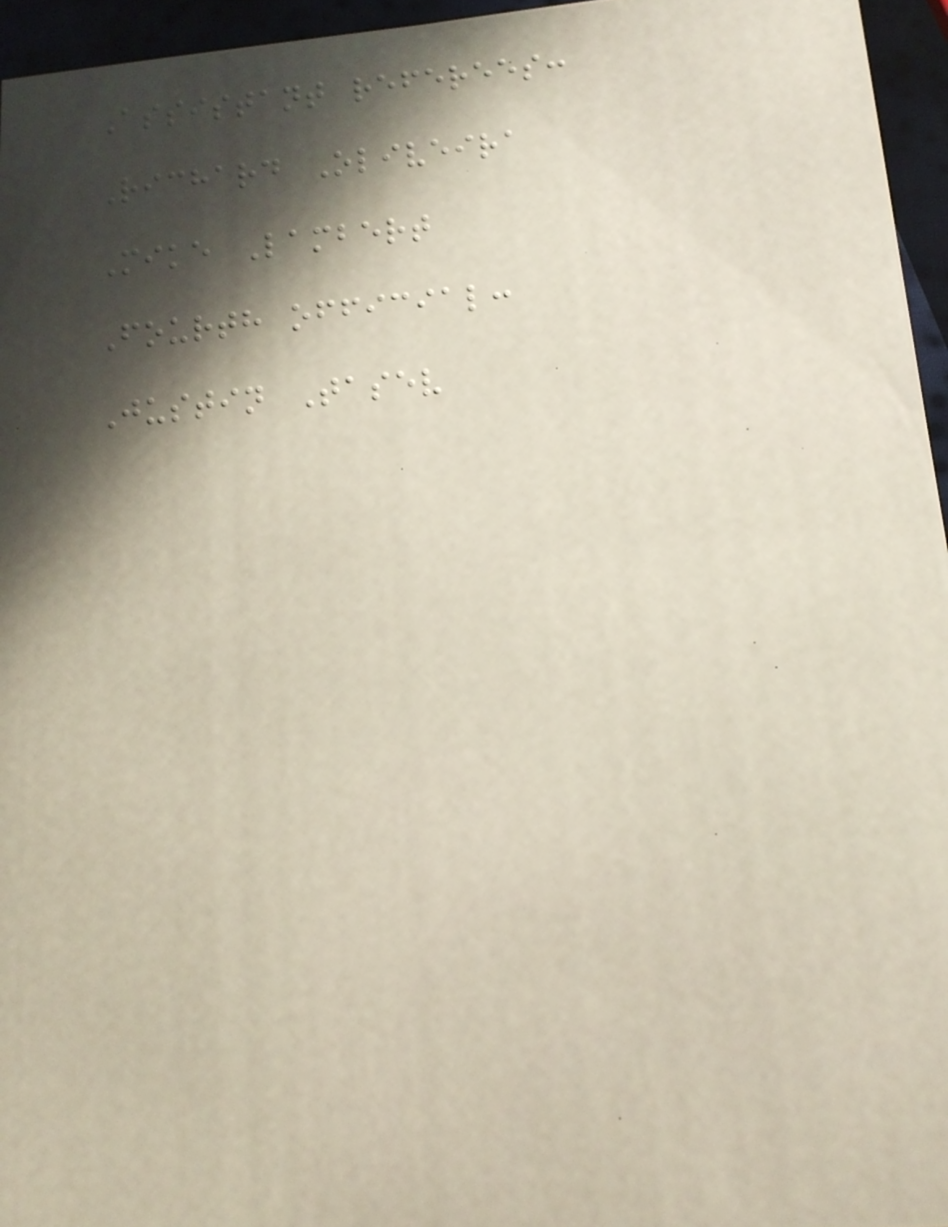Assistant referees:
Richard Oliveira
Mike Lambert
Fourth official:
Justin Tasev
